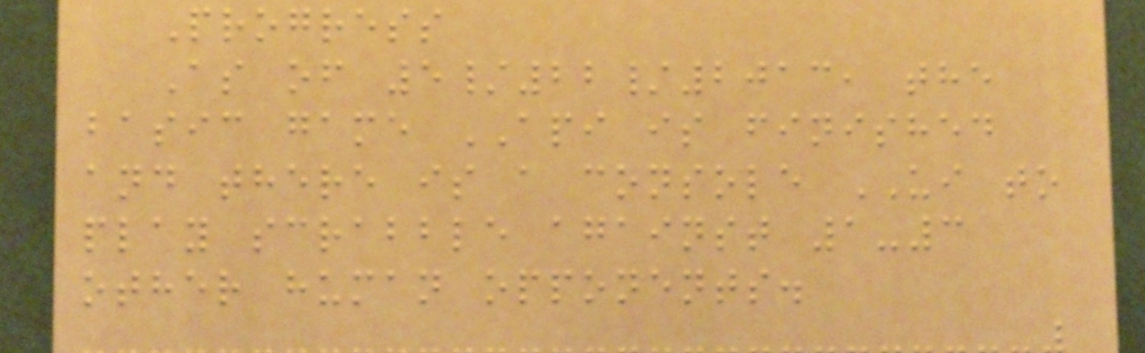Progress
As of 5/22/2013, the
basic game API is finished
and there is a console UI to
play scrabble against 1-3
other human opponents.
